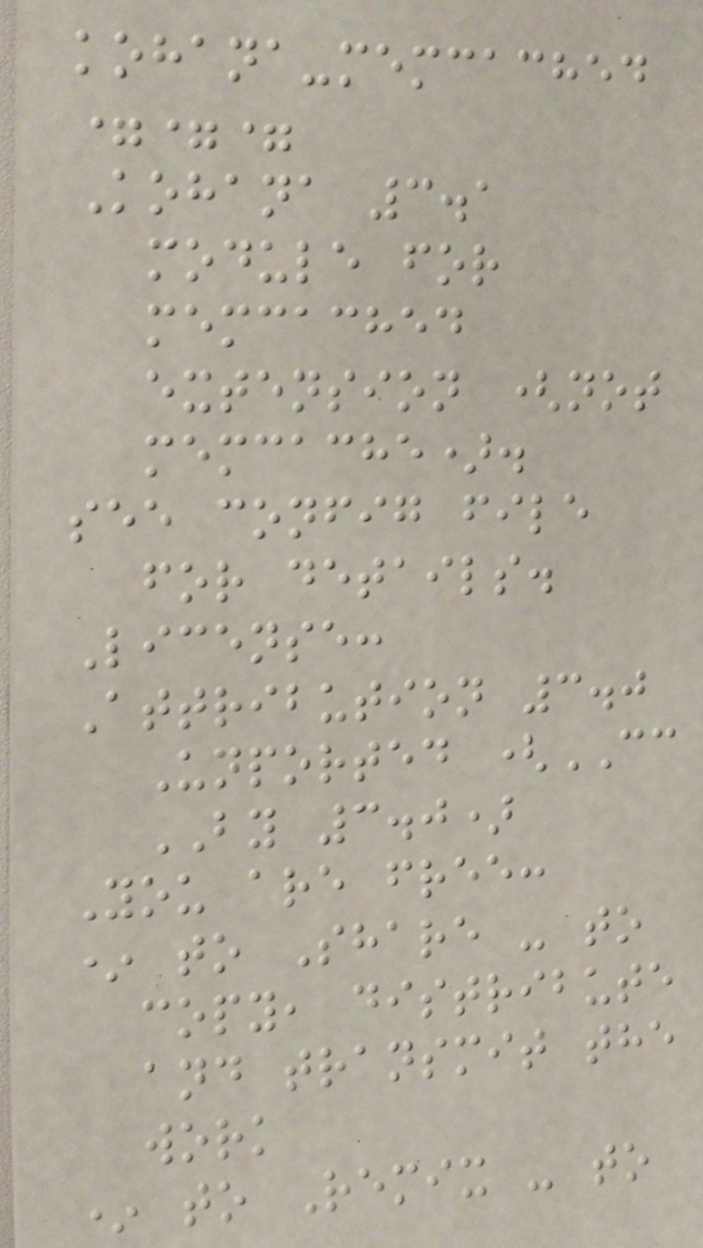kohana-memcached
===
Kohana 3.1
module for
memcached
extension (not
memcache).
see config file
for details.
License:
Attribution 3.0
Unported (CC
BY 3.0)
You are free:
* to Share - to
copy, distribute
and transmit the
work
* to Remix - to
